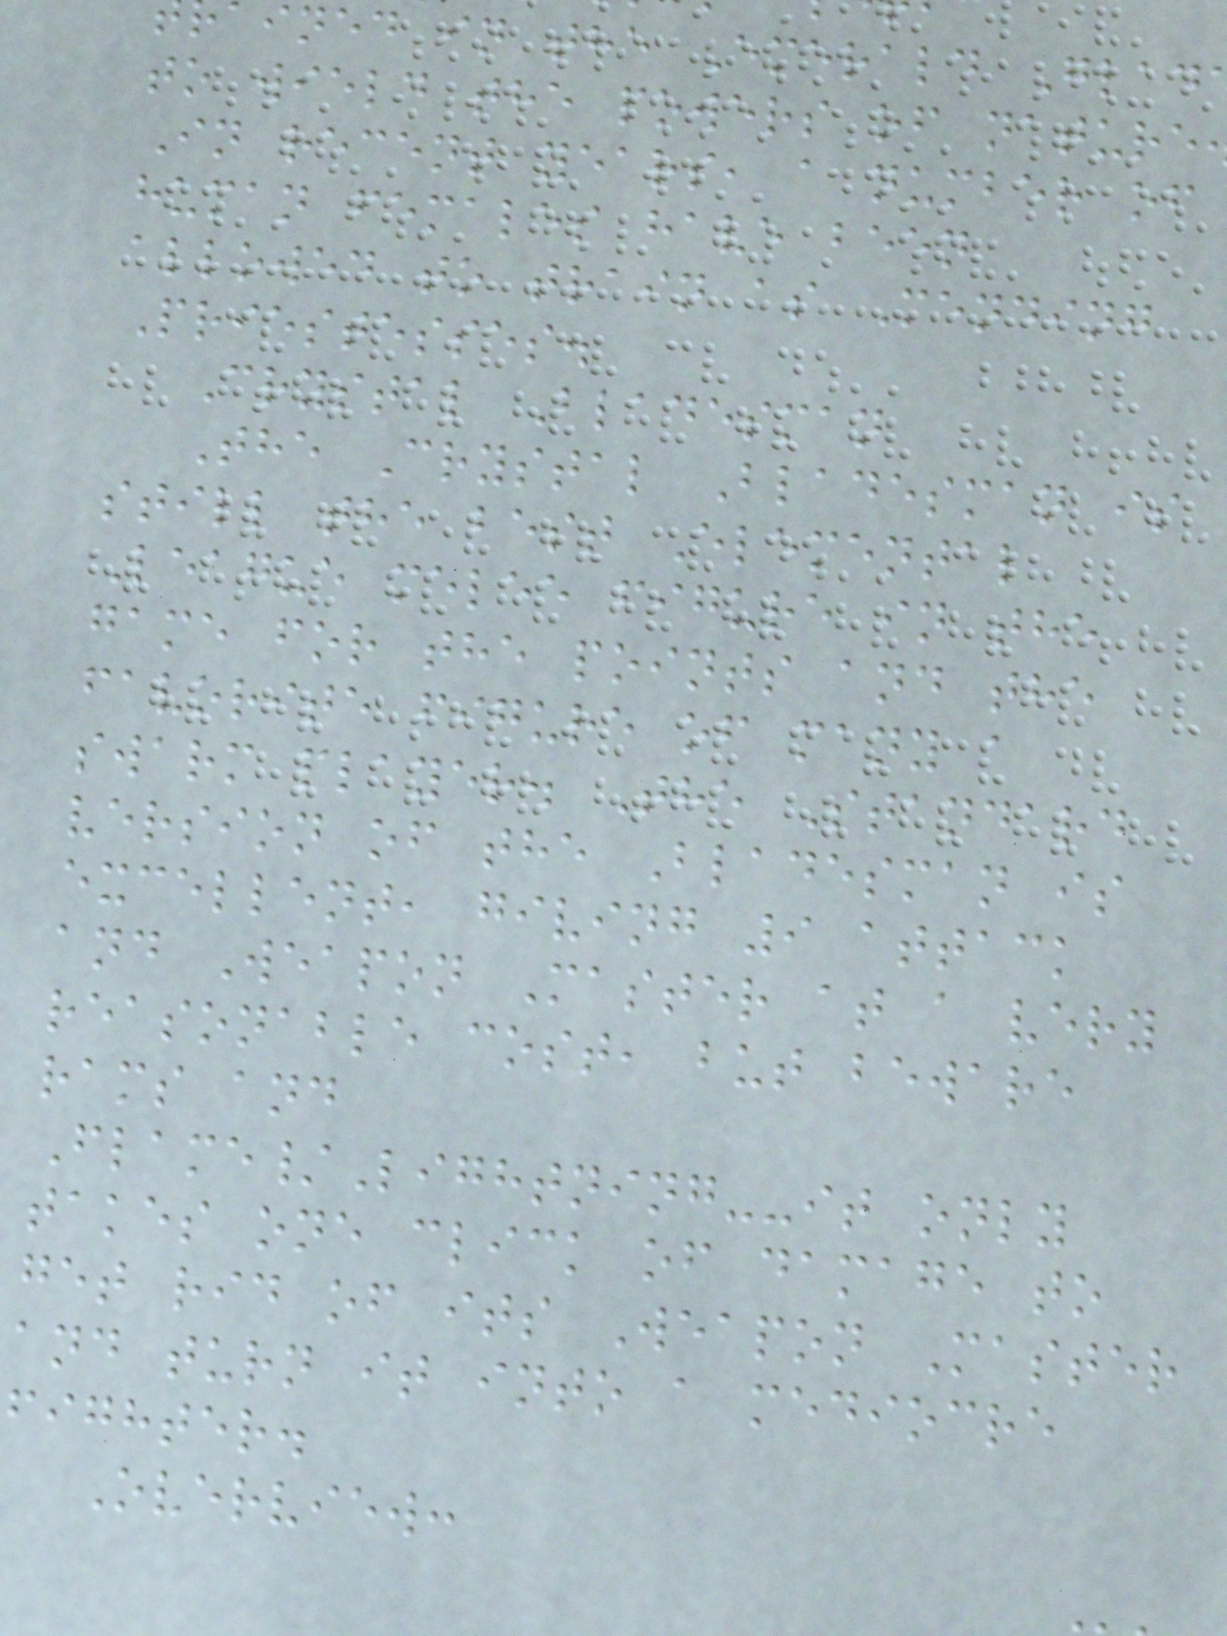ined in the Emerald Glad
to wield the powers of nature
In recent years, a number of
human females have been
allowed to train as Mending
Priestesses.
Crystal Bladesman
The Crystal Bladesman is
still the best Elemental
League melee figure in the
game for the points and the
favorite figure of many a
swarm player. The Standard
version of the Bladesman is
excellent, giving 9 attack
and Weapon Master at a very
reasonable cost, but beware
rams and
Flame/Lightning--it only
takes one click of damage to
get rid of its Weapon Master
and turn it into a mediocre
fighter.
Overview:
